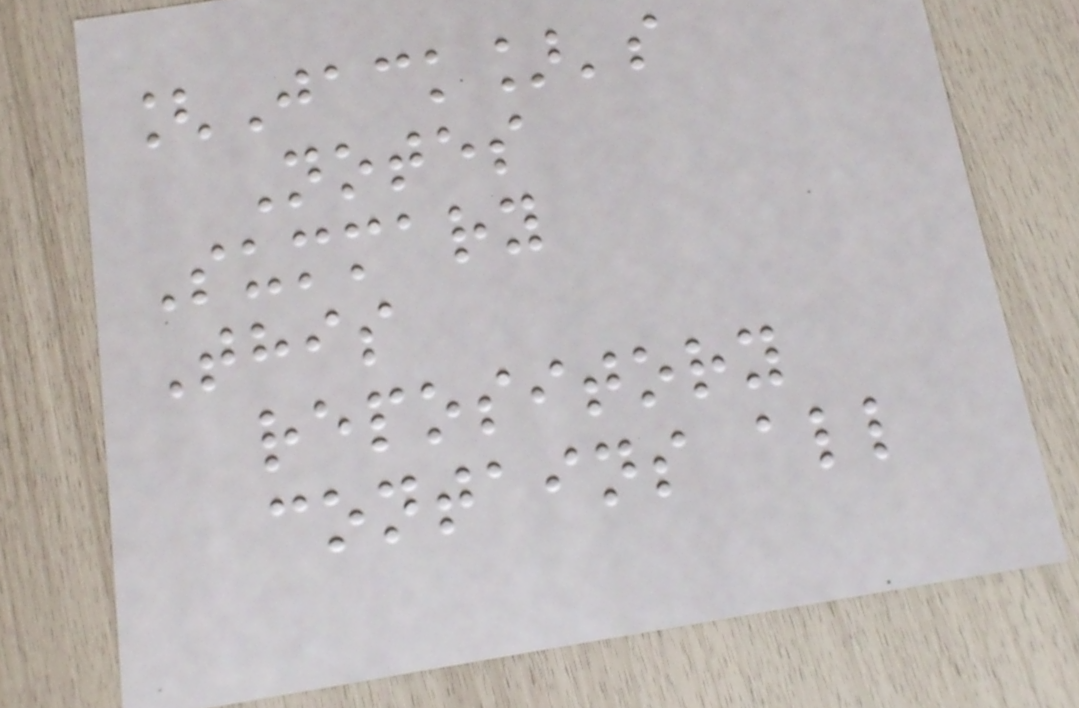[Jack]'s
Notes
Summary
This
repository
contains all
